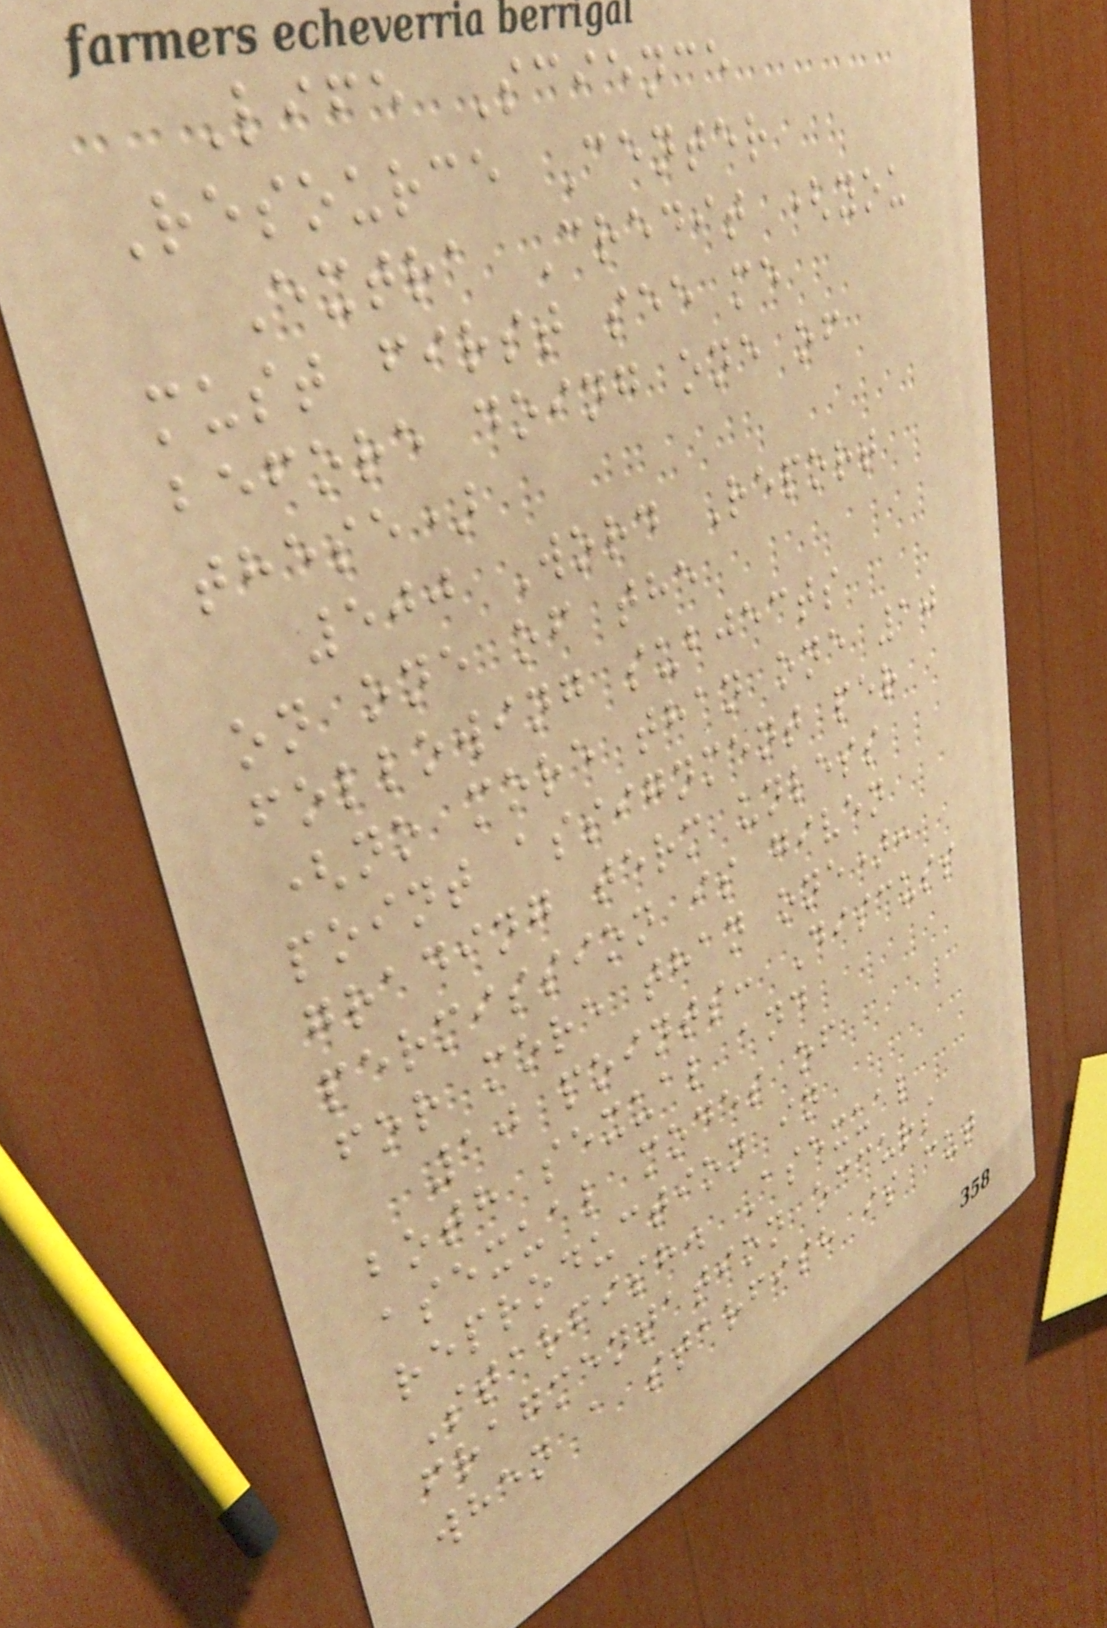Life Science
Resource Center
Extra Credit (you
must first see me
before doing one of
these)
500 Word Report
on one of the
following subjects
(no more than one 10
point assignment per
grading term unless
permission is given
for more than one):
10 points: Discuss
both sexual and
asexual modes of
reproduction in
Starfish. Asexual
fragmentation occurs
when a starfish is cut
